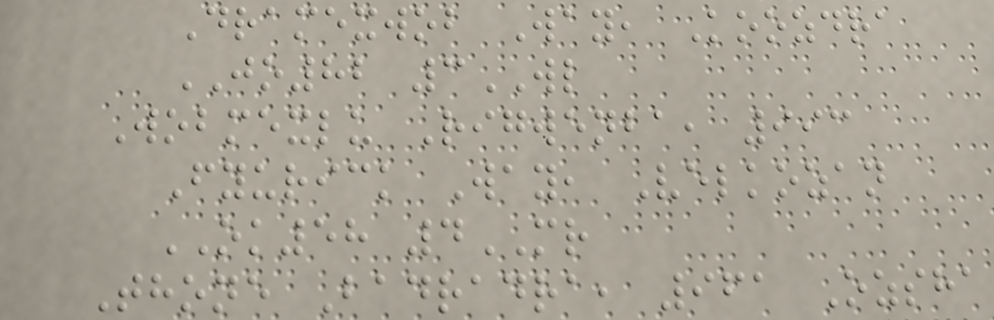Dramexwob Way, Koozdra
JO82 3WL
Wobmexlu Rigwenba, 993
Fyurick Way, Velkozan
OK58 4MR
Thone Badradra, 961 Ozsha
